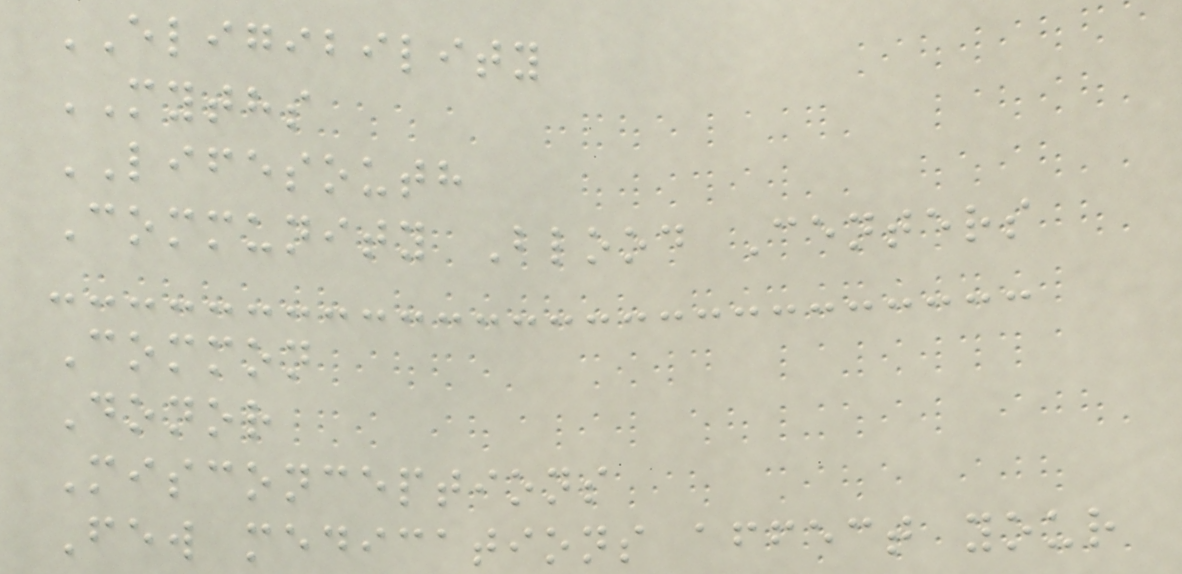ELIGIBILITY
MYTHS
LIFESOUTH
Community Blood Centers
Common
Donor
Misconceptions
Few medications affect your
